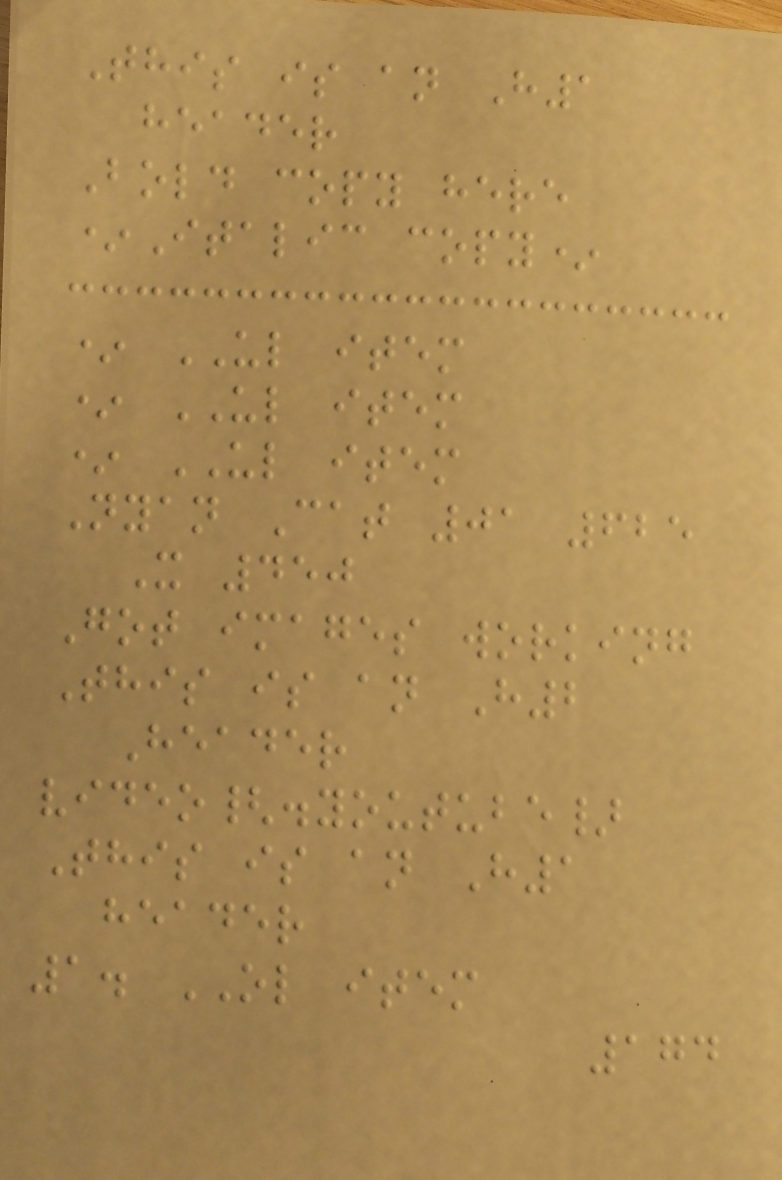This is an H1
header
Bold copy here
*Italic copy*
* UL item
* UL item
* UL item
Nyan Cat 01 625
X 450
Got images working
This is an H2
Header
video{.youtube}
This is an H1
header
1. OL item
174
